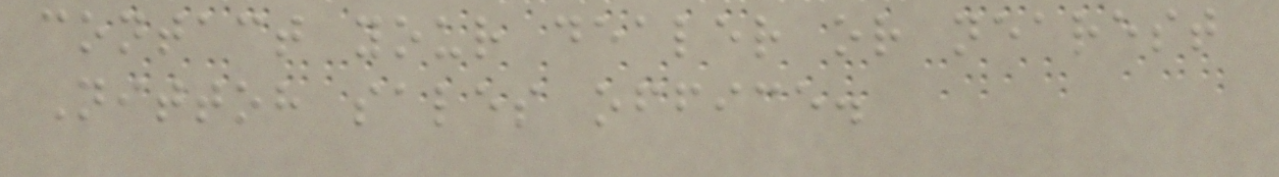contact your dealer or nearest
Nittoh sales office.
